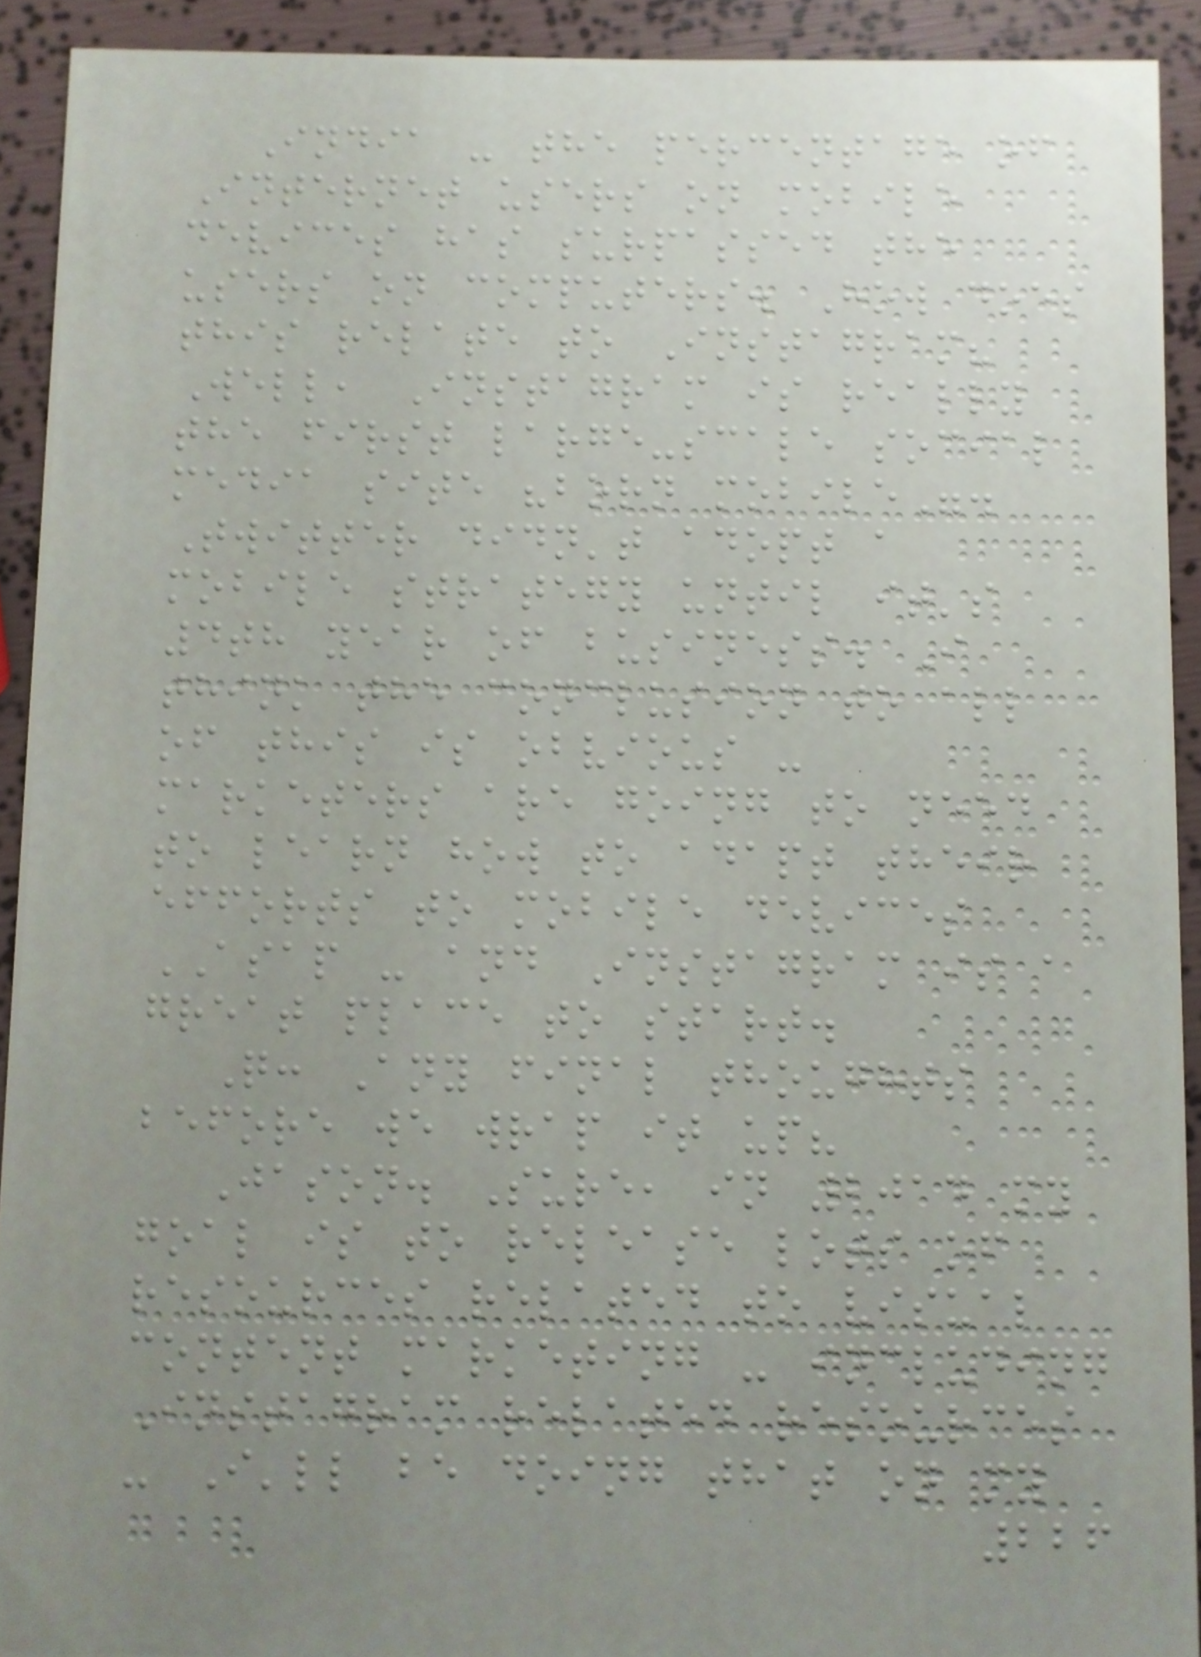India - the percentage of
Internet users on mobile
devices has surpassed the
users on computers. How does
this relate to Instagram?
Well, Instagram is really
the first large-scale social
media site "born mobile".
Twitter didn't adopt a
mobile strategy until it's
4th year of business. I
think the conclusion to all
of this is obvious -
marketers are going to need
to learn how to adapt their
efforts to mobile devices
ASAP - and Instagram is a
great place to start.
Q: Any final thoughts
before we wrap it up?
Jason. Sure, in 2014 my
goal is to release lots of
resources related to visual
content marketing - including
Instagram related resources
- I'll be doing that on my
226
